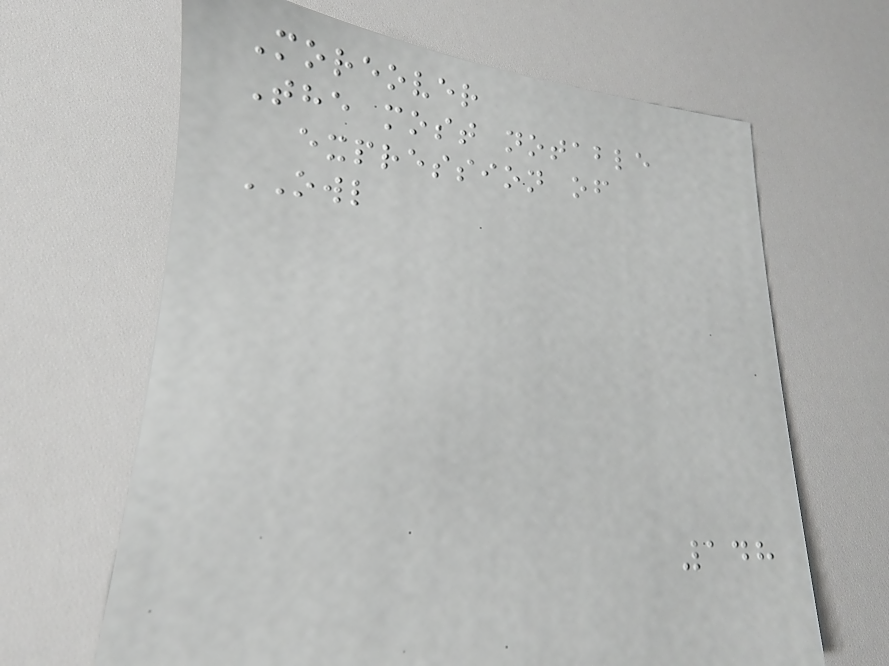Moreover
The most notable
expression of
OWL
148
